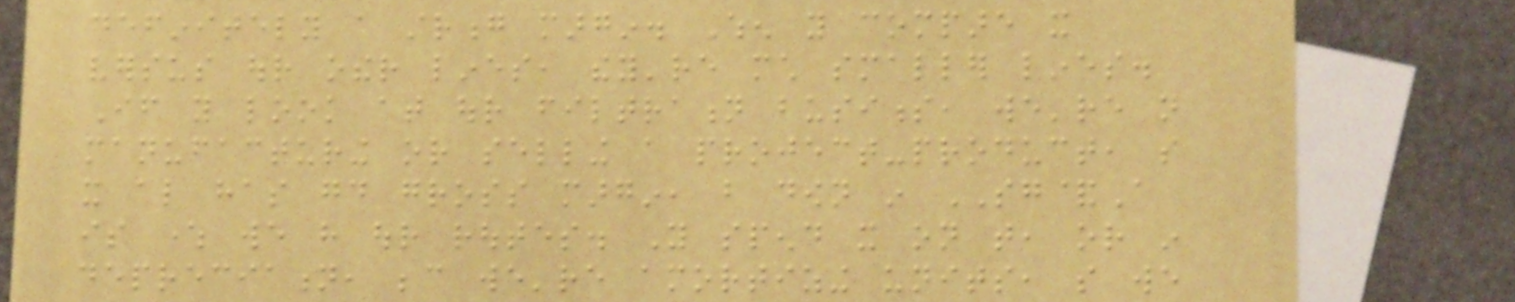definitely a strong margin. When you compare it
versus our other lines, they're much smaller lines.
If you look at our filtration business, we're not
manufacturing or selling a project-product, so
it also has good gross margin, but down in SG&A
is where we have our routes. You spend it on that, or in
depreciation, because we're amortizing units, so we
